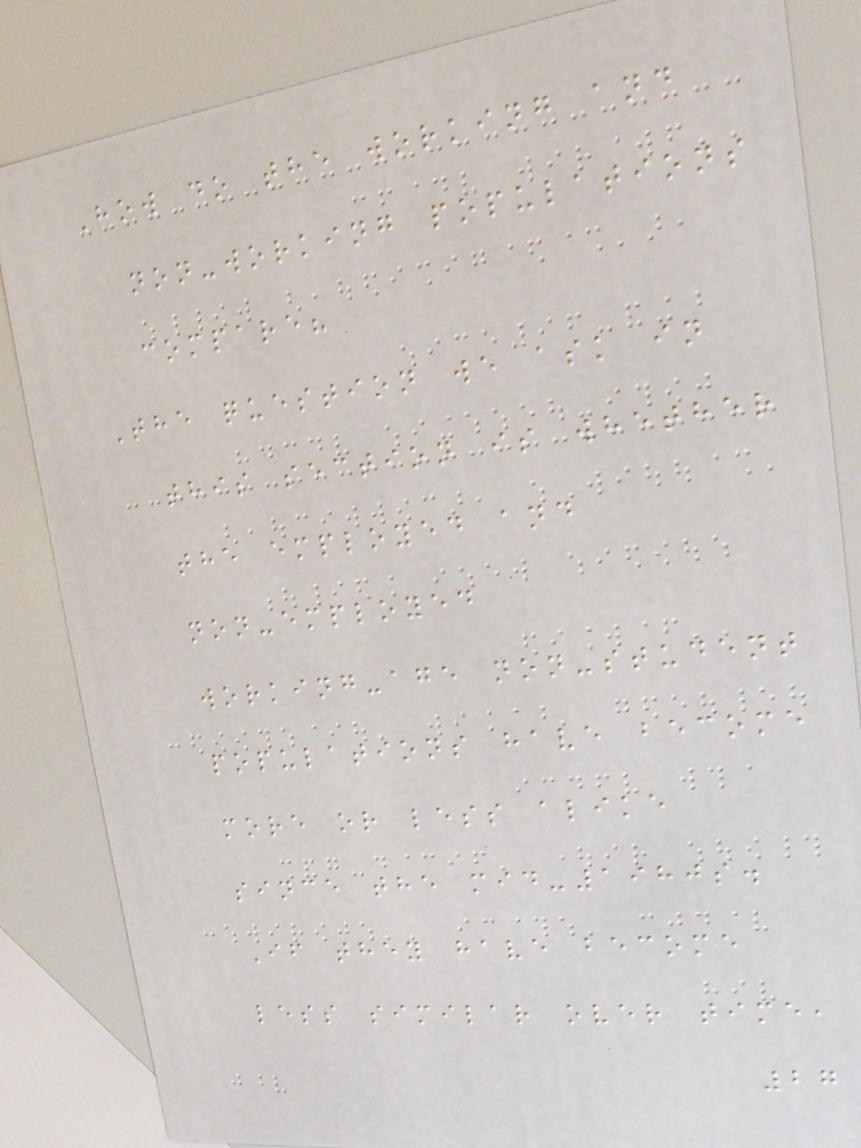How do the working and
non-working populations
compare?
The question we ask in
this section is whether
the employed and
non-employed
working-age non-student
populations have become
more or less alike
since the mid-1980s.
If they have become
less similar over time,
27
